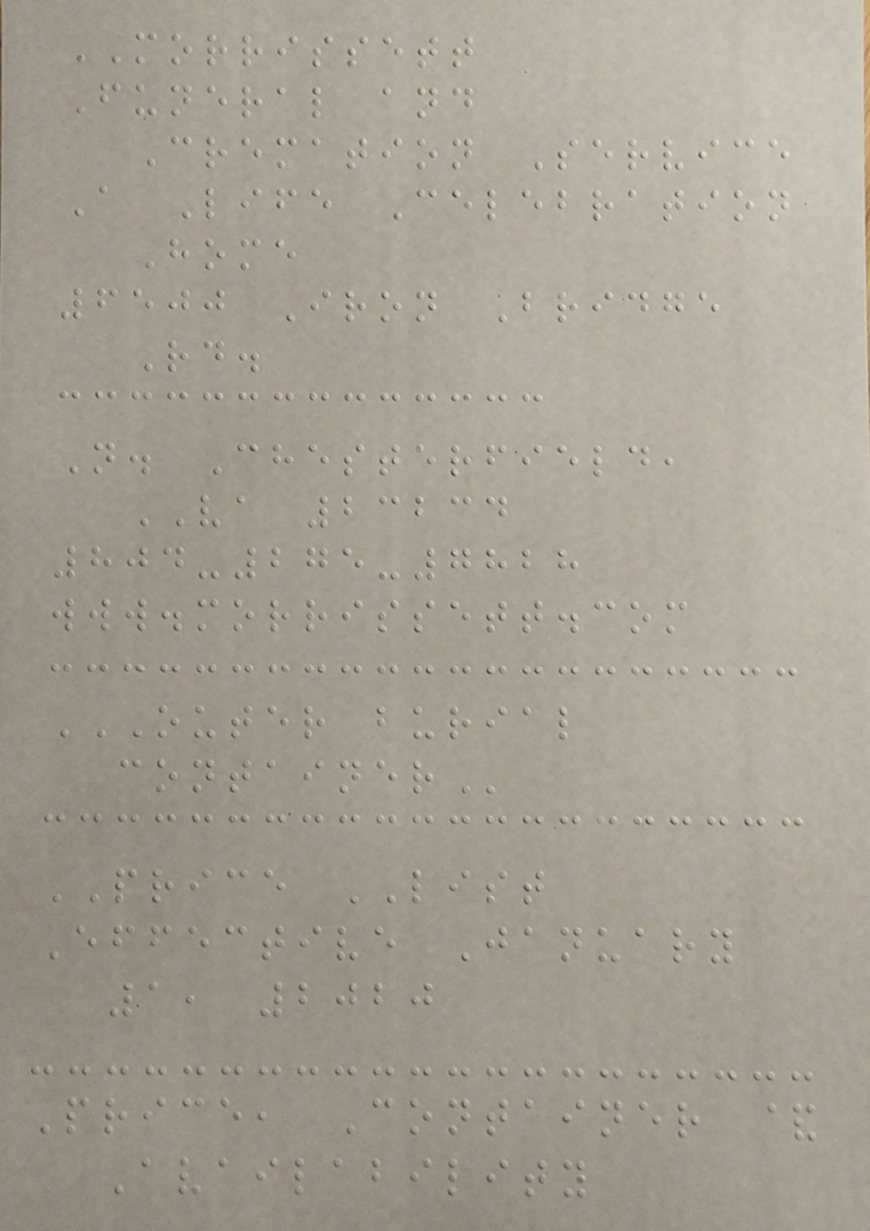MORRISSETT
Funeral and
Cremation Service
A Life Celebration
Home
6500 Iron Bridge
Rd.
N. Chesterfield,
VA 23234
804-275-7828
www.morrissett.com
OUTER BURIAL
CONTAINER
PRICE LIST
Effective January
1, 2020
Price, Container &
Availability
